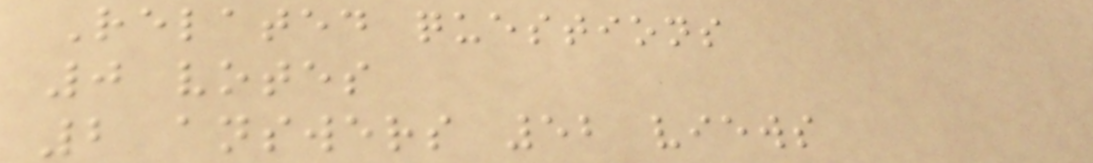Related questions
0 votes
2 answers 52 views
